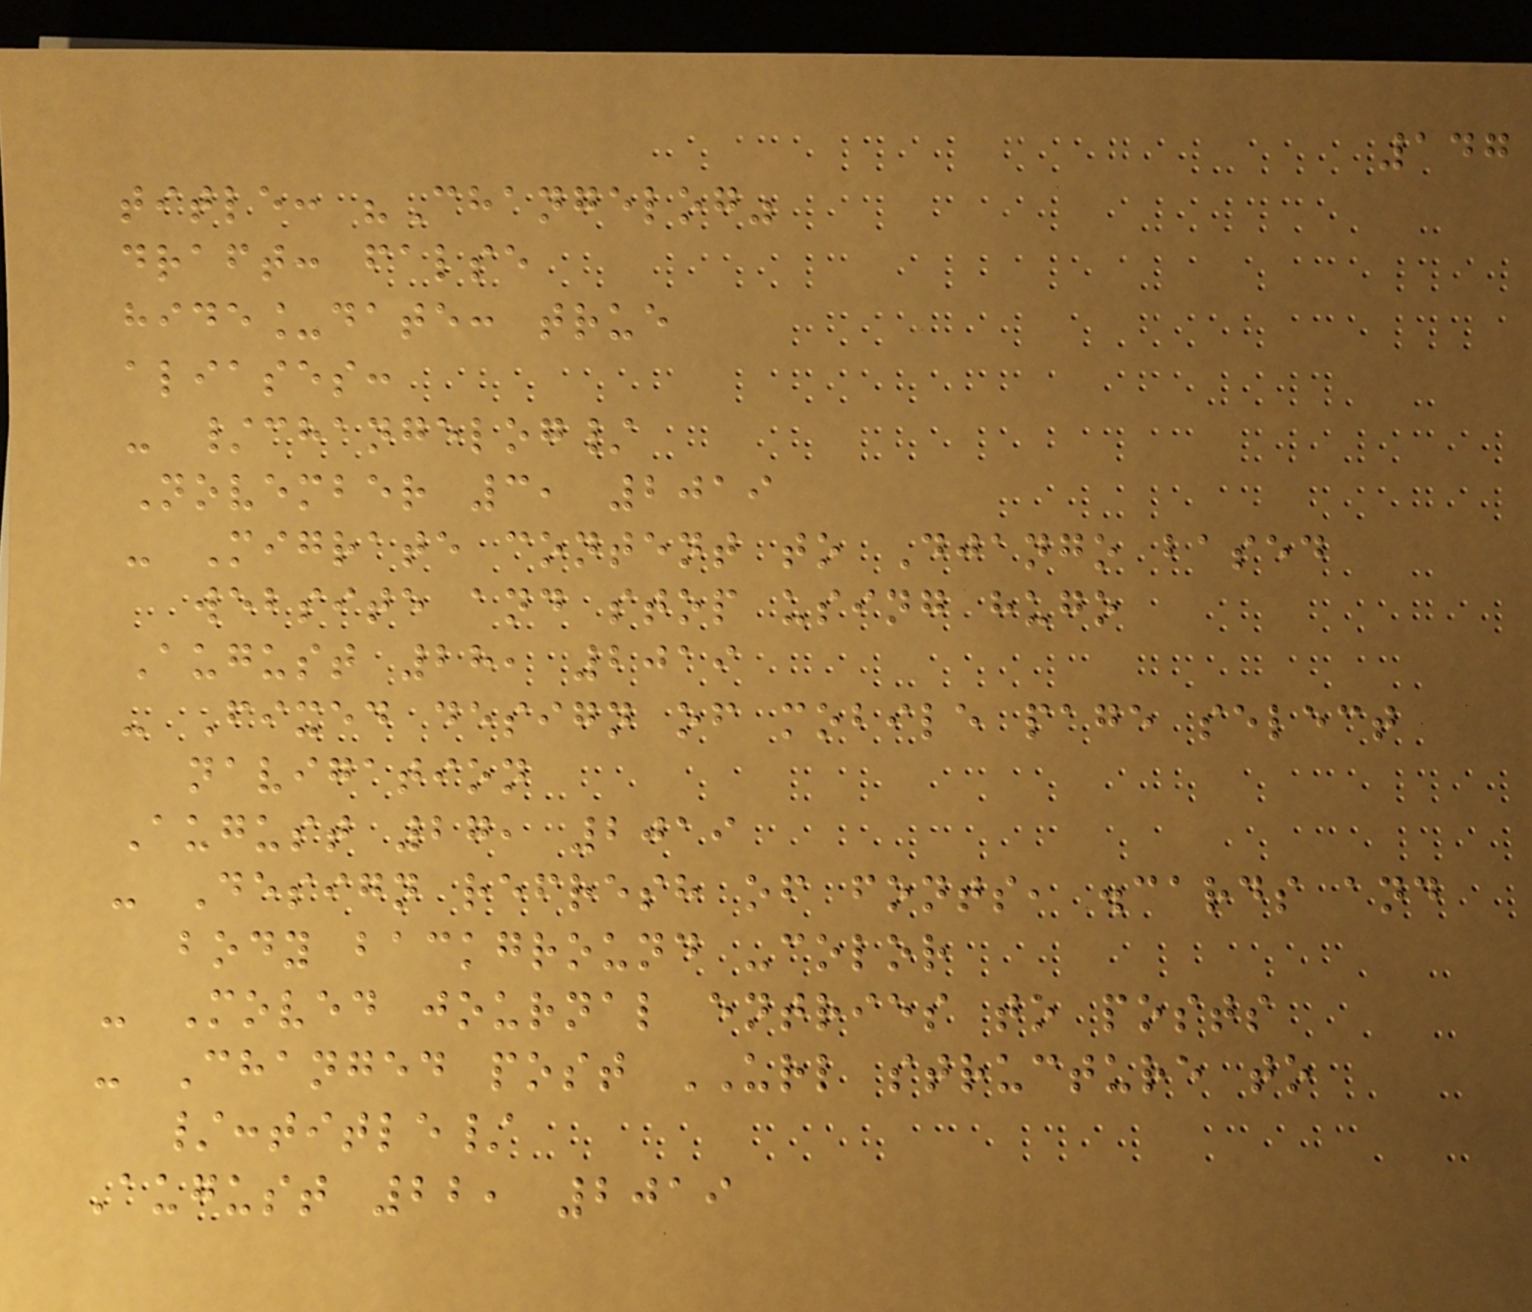147
title: "Changelog"
draft: false
hide_date: true
aliases:
- /changelog/
November 3, 2019
- Migrate content to Django based
website and stop using hugo
August 28, 2019
- Fixed design of mobile page select
navigation
August 27, 2019
- Design refresh of fonts, .cards and
body background -color
- Moved journal entries to posts
- Changed post URL structure to
/:title/
August 22, 2019
